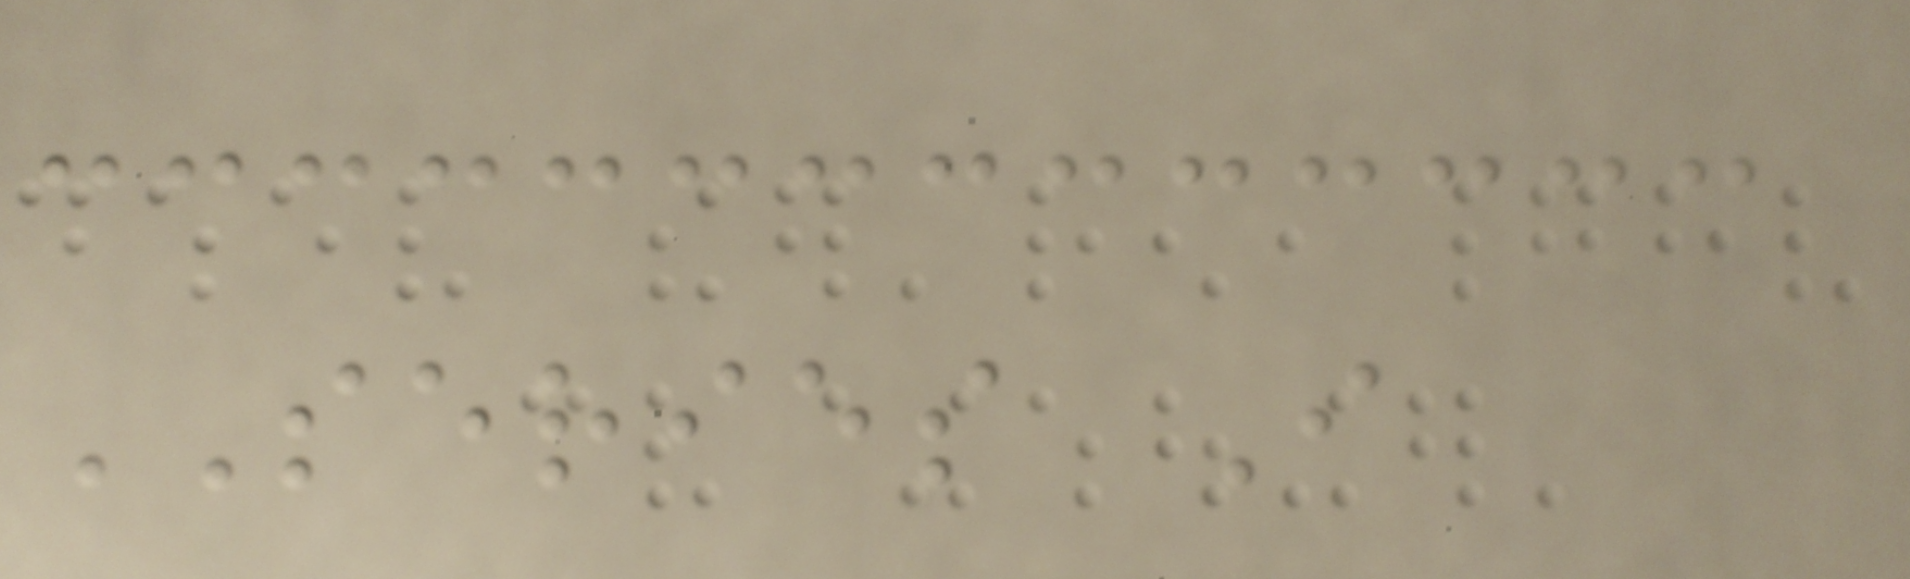SERIES I
